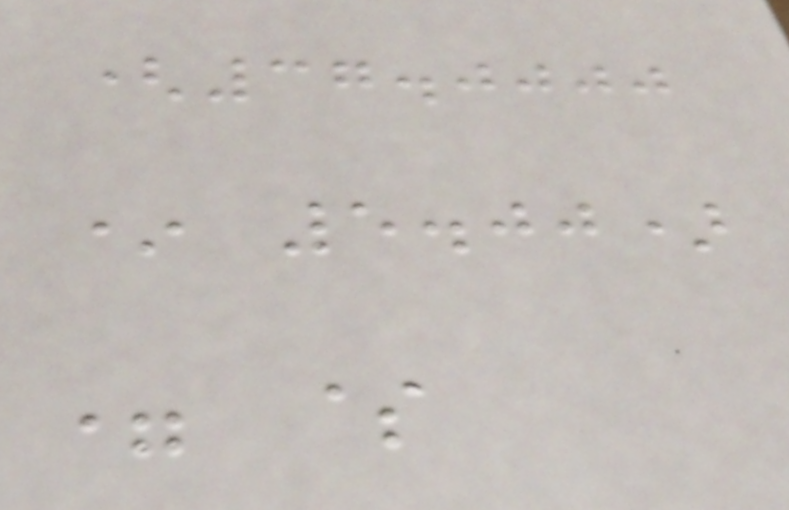(37.0000
* 5.00)
= $
